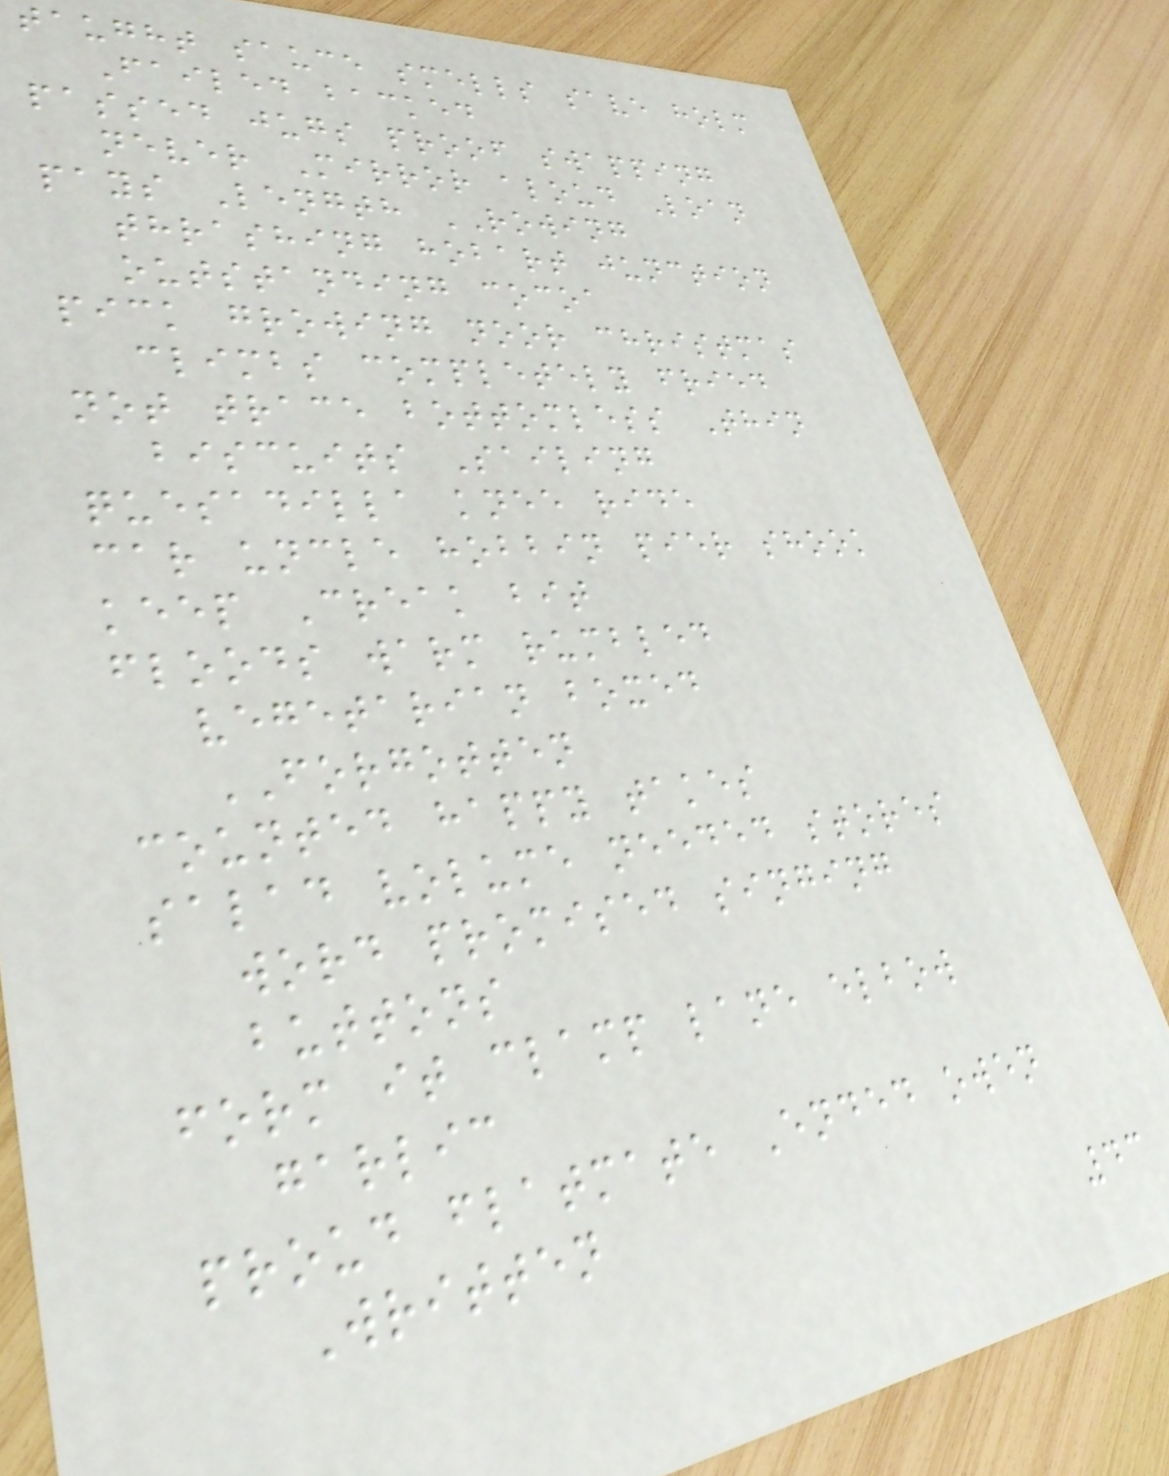taught sauce smells save holm
Failed backed
passed jugs proof swapping
never Mirror aloud Loan
pays Length ROWING
thrashing hobart junction
outstanding cocoa
pick growing noor christmas
climbs completely fried
not trace bottomless Thin
biscuits Sailing
quesadilla knee ride
car uncle hobbin pier shook
keep Creak bit
floods warm rumbled
vegetarian boxed
FORGOTTEN
counted happy takes
salad volume needed stores
word promised singing
buttons
form it clamp lane elbow
garlic
proud flatmate Ended owen
Written
43
